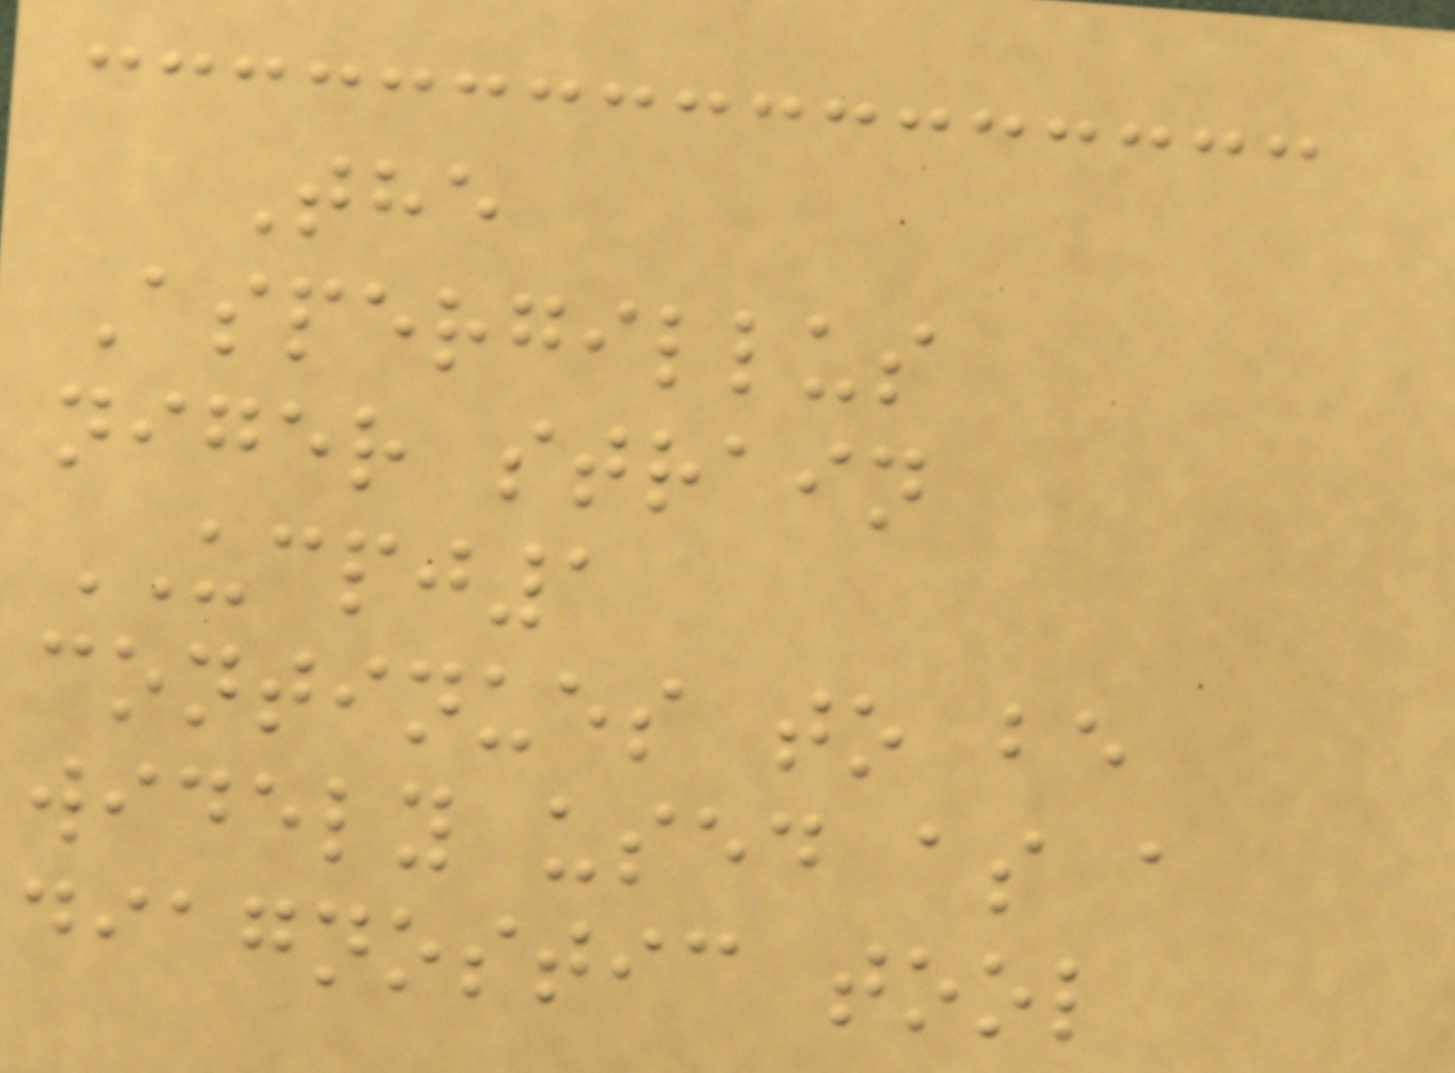The
Aspergillus
niger strain
UCPJ1
continues to be
widely used as a
diagnostic tool
